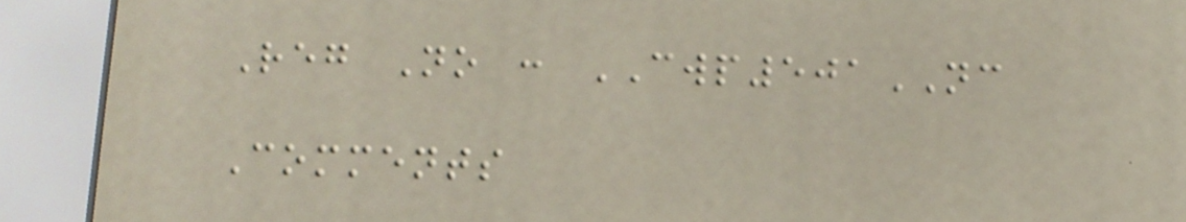Reg No : CWP501NC
Comments
